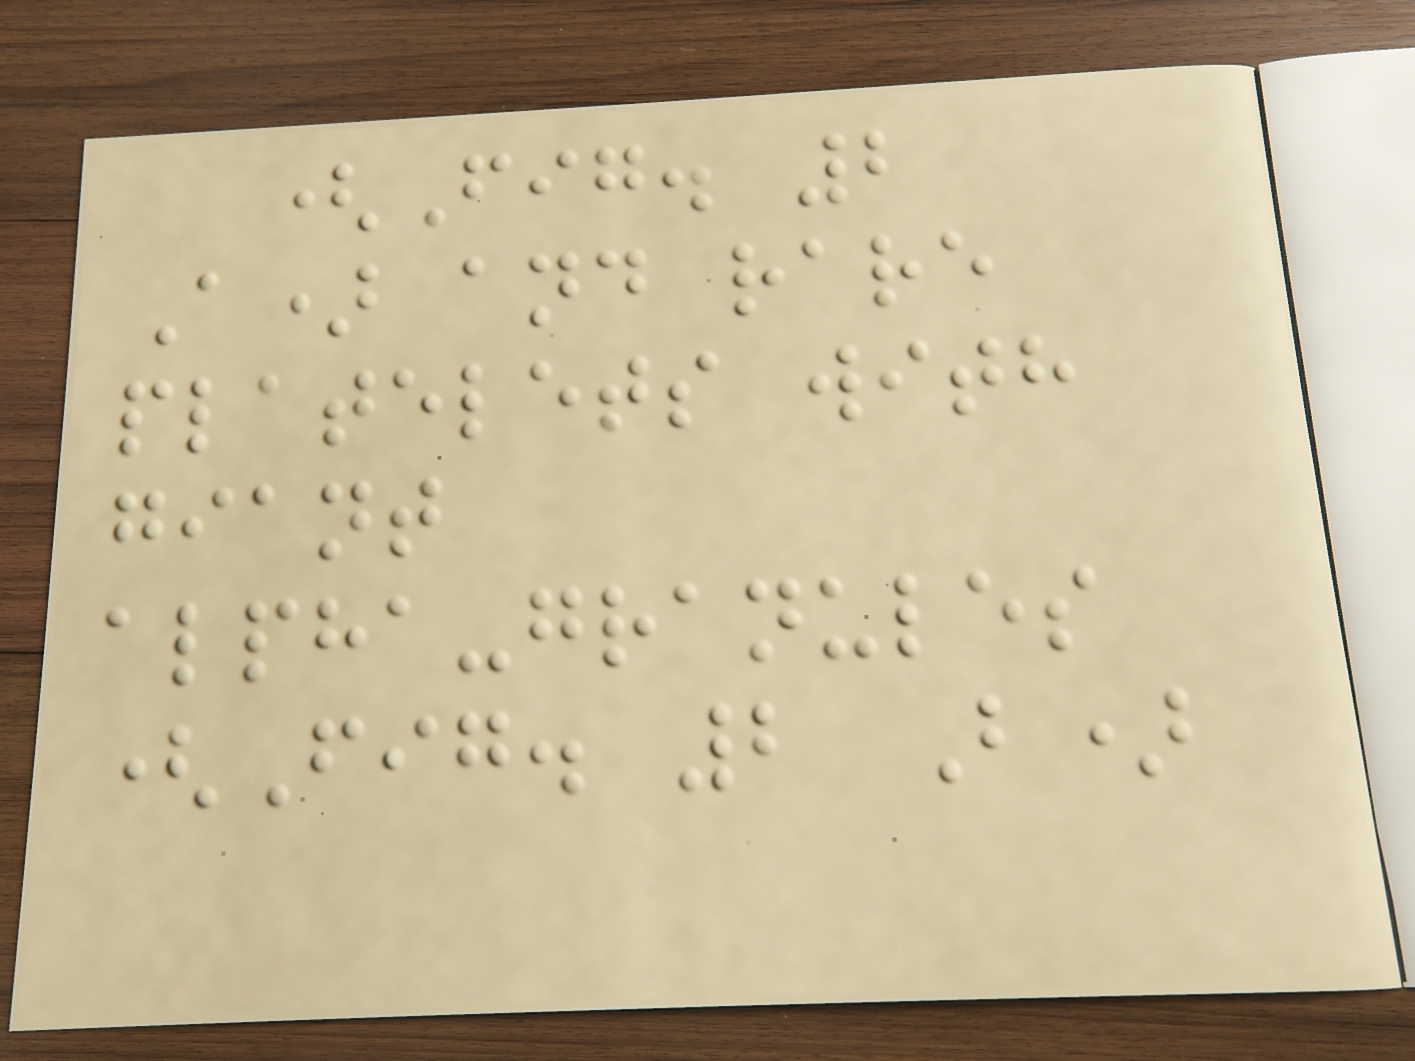(Fig. 2
A) and rare
platelets with
giant
alpha-granules
(Fig. 2 B)
